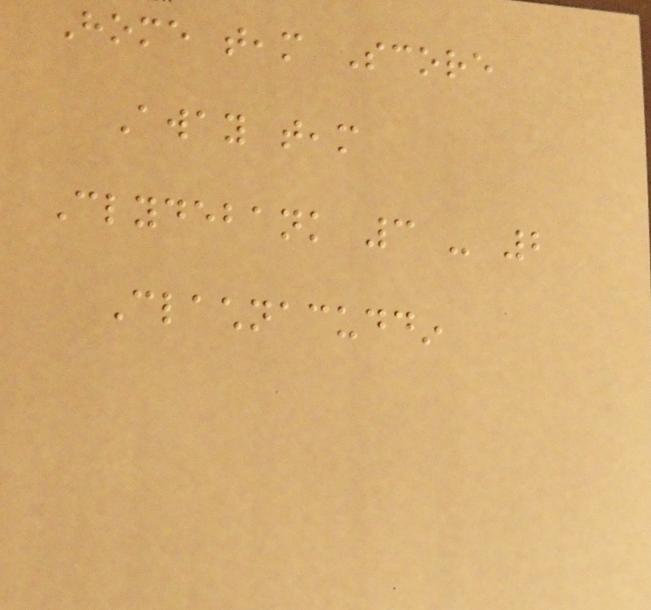Home team Score
Away team
Clydebank 3 - 2
Clachnacuddin
